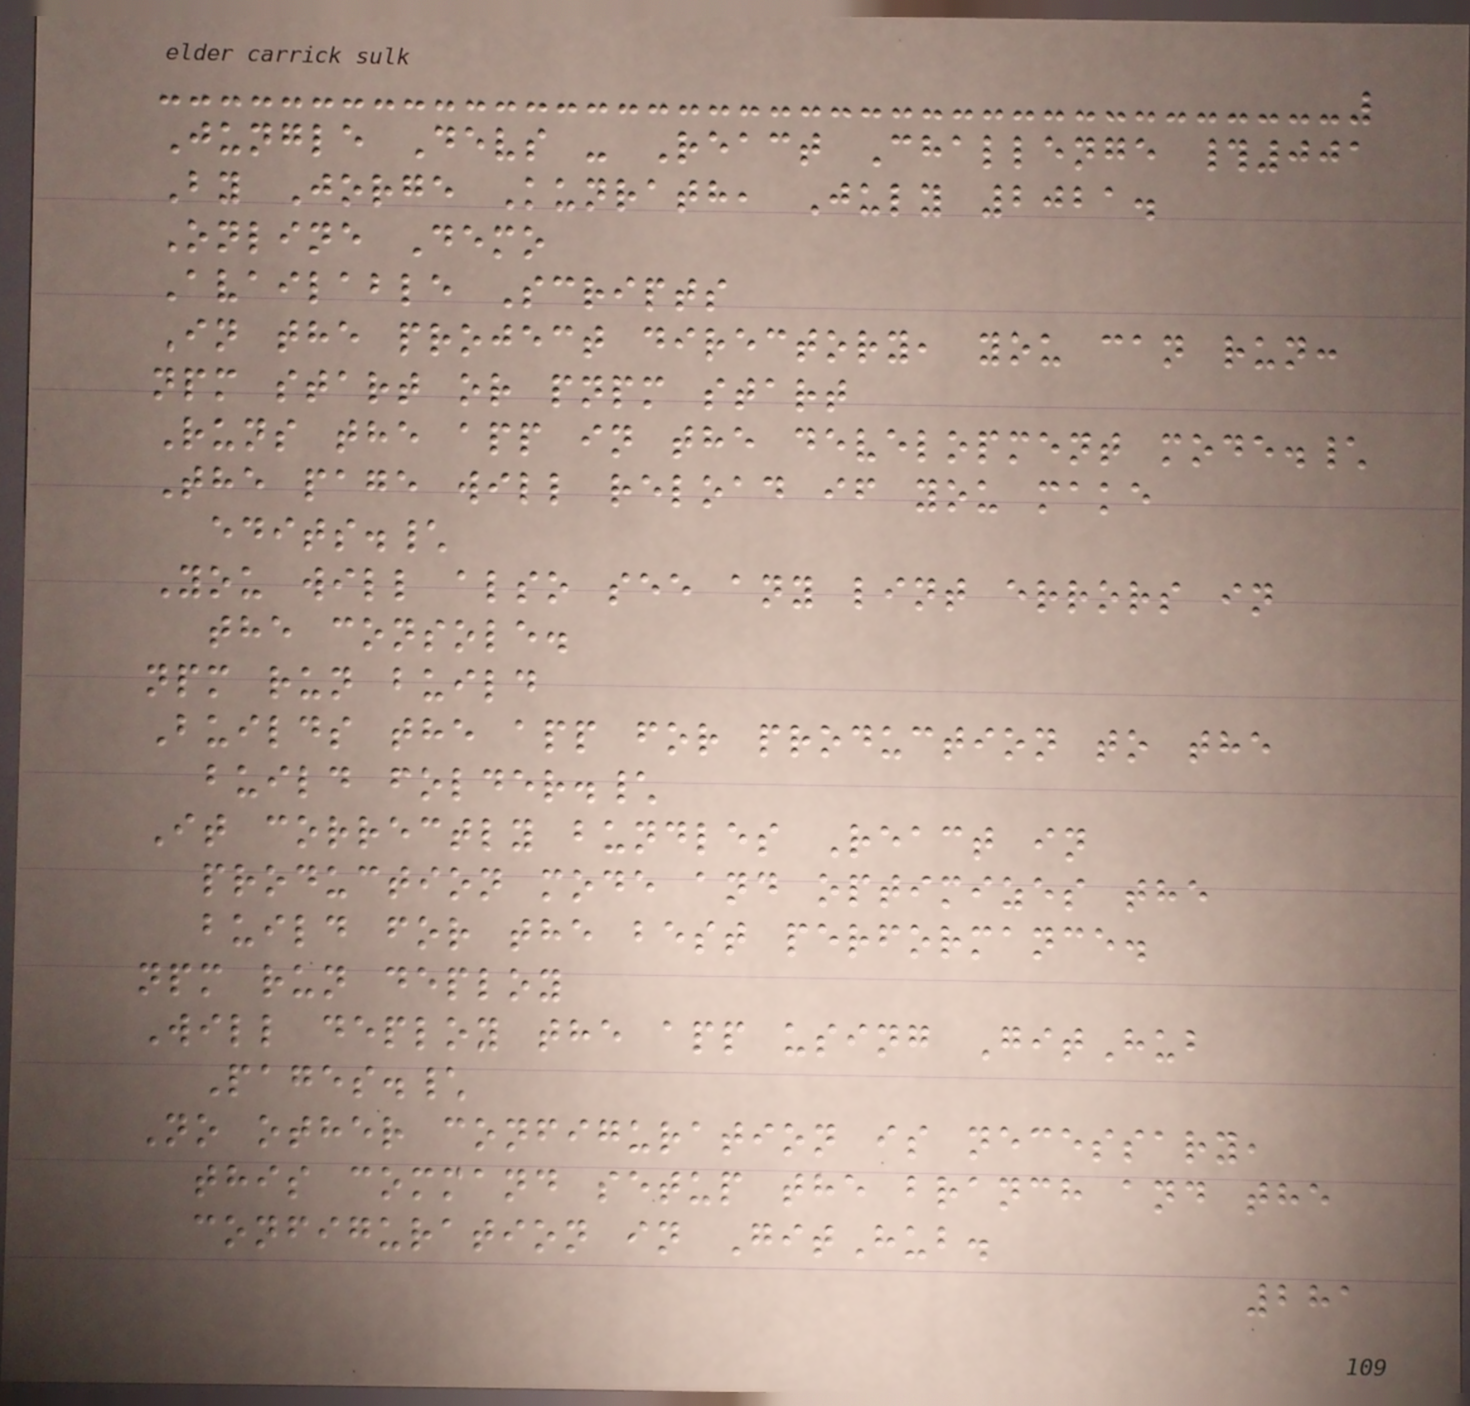Jungle Devs - React Challenge #001
By Jorge Kunrath, July 2021.
Online Demo
Available Scripts
In the project directory, you can run:
npm start or pnpm start
Runs the app in the development mode.\
The page will reload if you make
edits.\
You will also see any lint errors in
the console.
npm run build
Builds the app for production to the
build folder.\
It correctly bundles React in
production mode and optimizes the
build for the best performance.
npm run deploy
Will deploy the app using GitHub
Pages.\
No other configuration is necessary,
this command setup the branch and the
configuration in GitHub.
281
